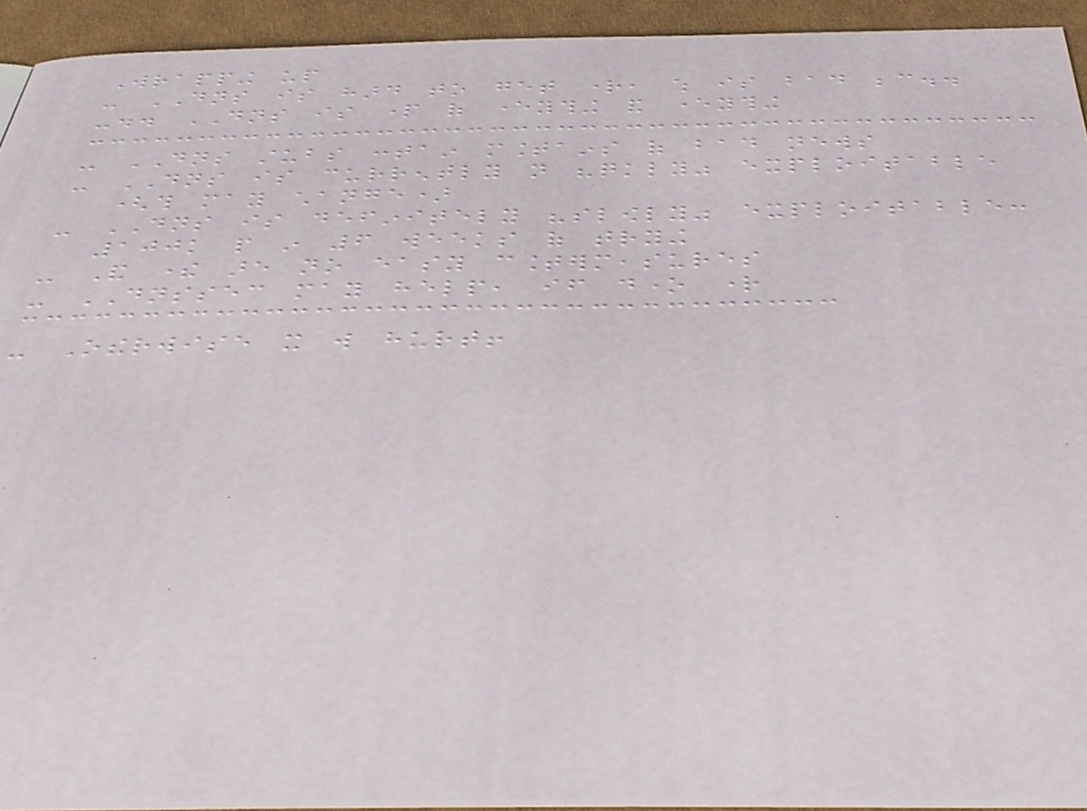Wrapping up
- DNS is hard to get right, which is bad because..
-.. DNS is part of everything and everything
- DNS stubs contain mountains of bad news
- DNS is currently not "quickly" exploitable
(this may change)
- DNS is definitely "slowly" exploitable:
100k people in 6 weeks of trying
- And there are no easy countermeasures
- DNSSEC may help, if done right
- Otherwise it will hurt!
